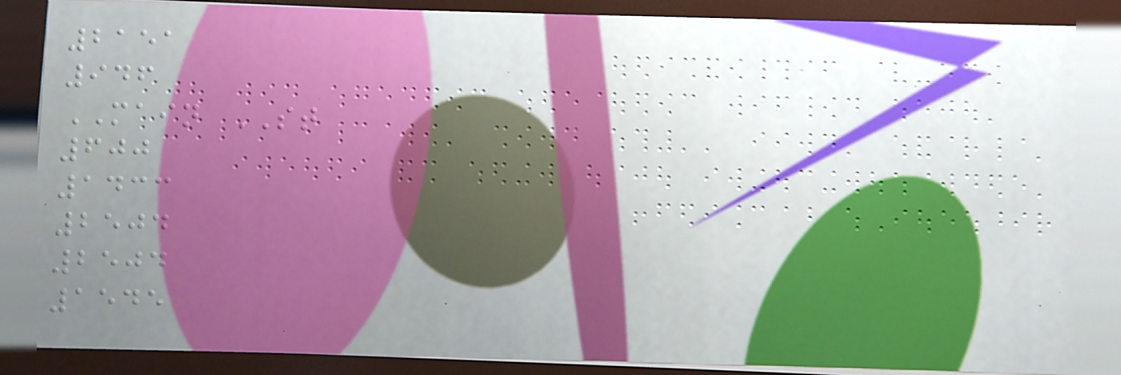2151
946
MAIN ST
600
1433
2504
2504
1545
